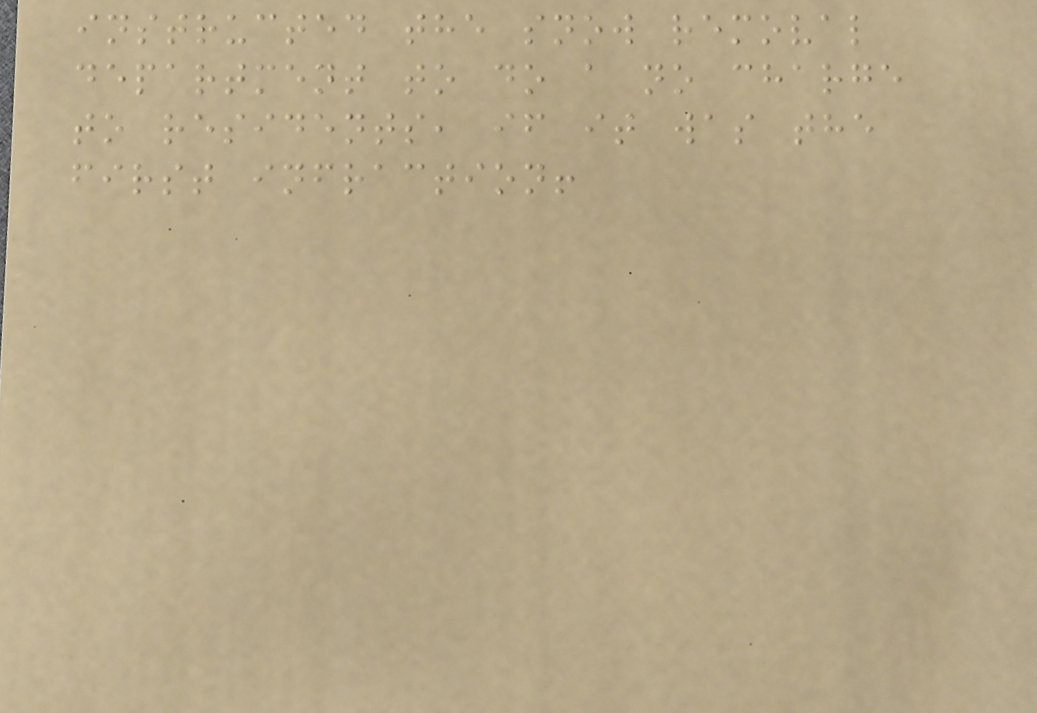instructed the snow removal
department to do a no charge
to residents, if it was the
first infraction!
